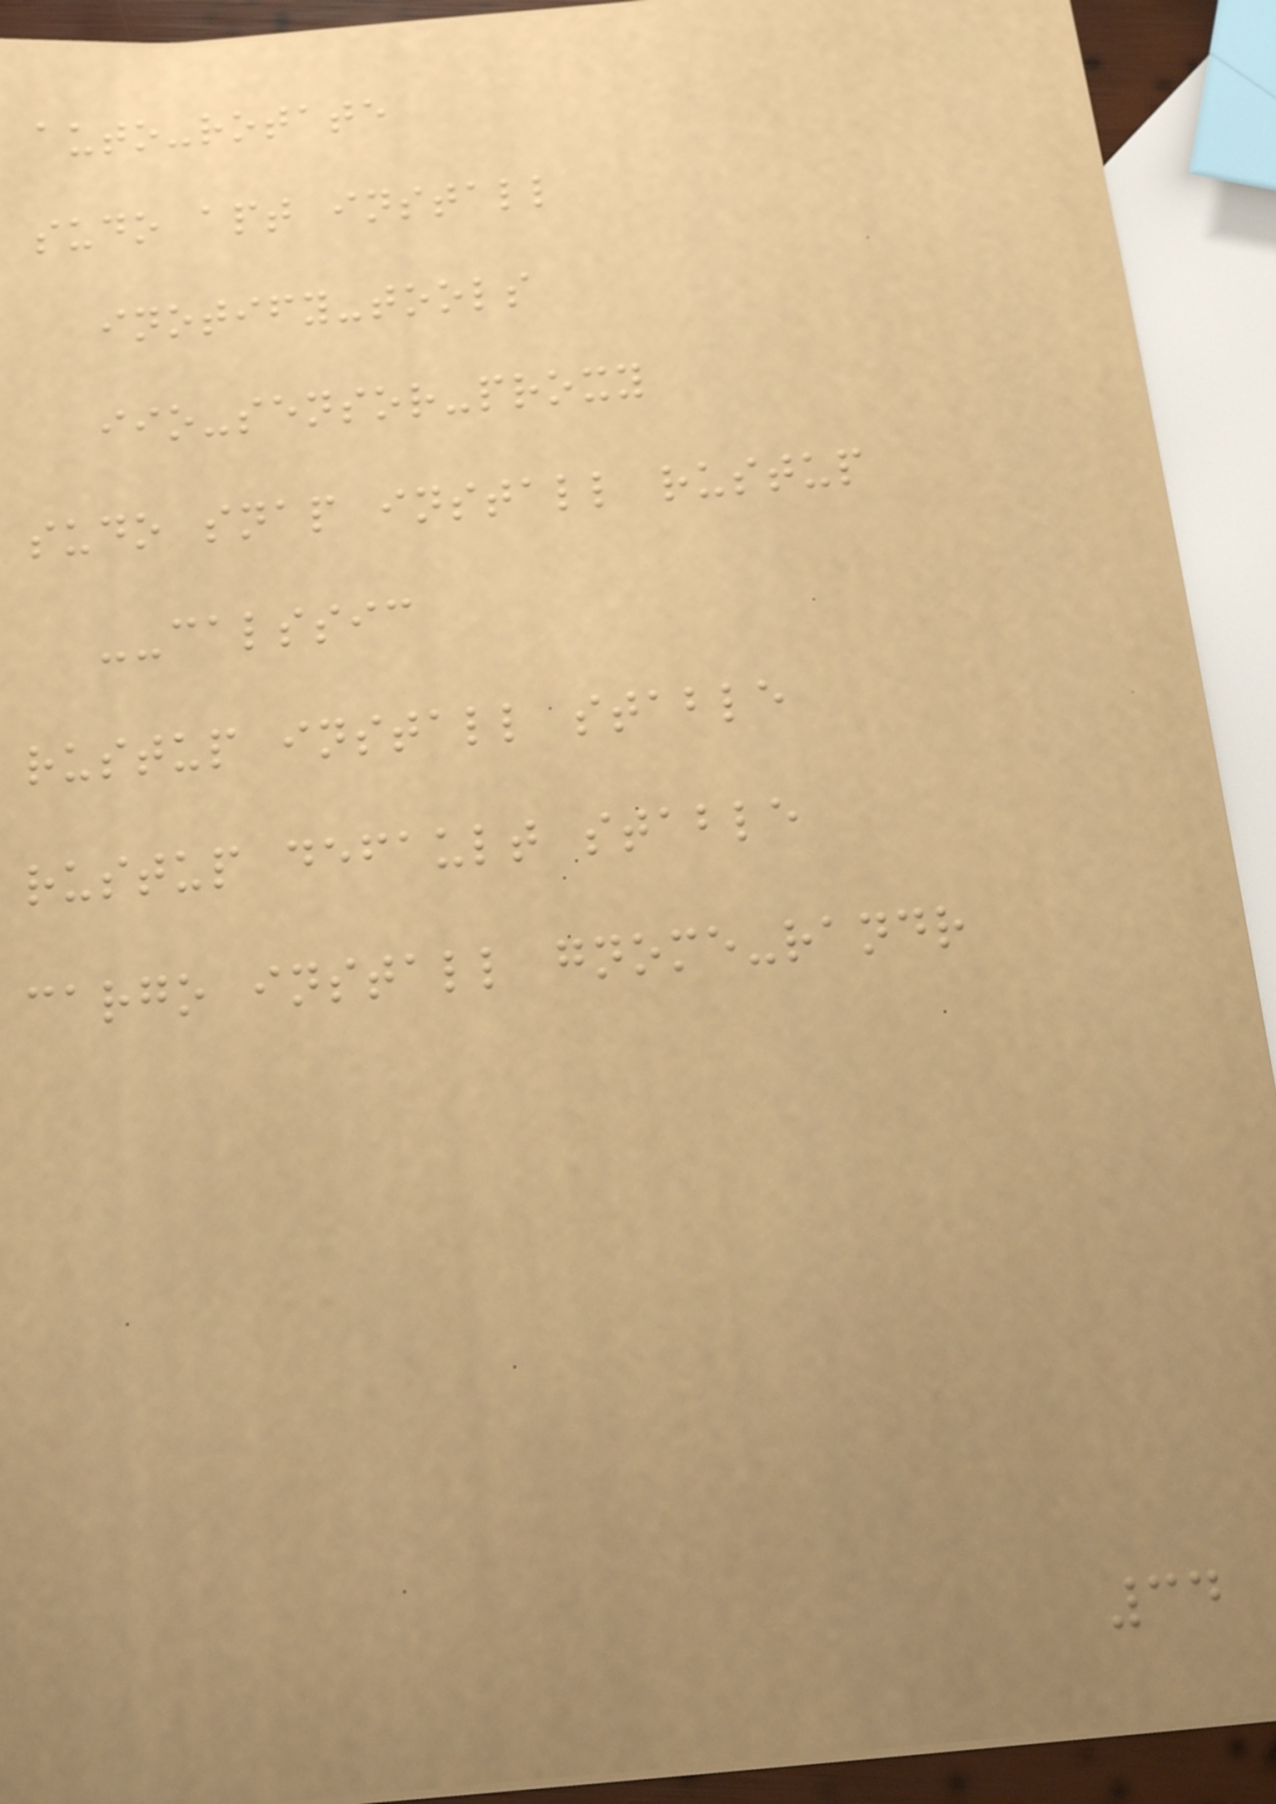auto-rotate
sudo apt install
inotify-tools
iio-sensor-proxy
sudo snap install rustup
--calssic
rustup install stable
rustup default stable
cargo install gnome-randr
34
